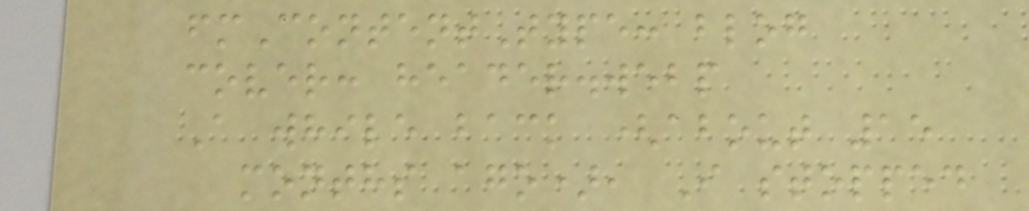fmContentType: blog
cover: header.webp
A while back (about 15
months ago), I stopped
